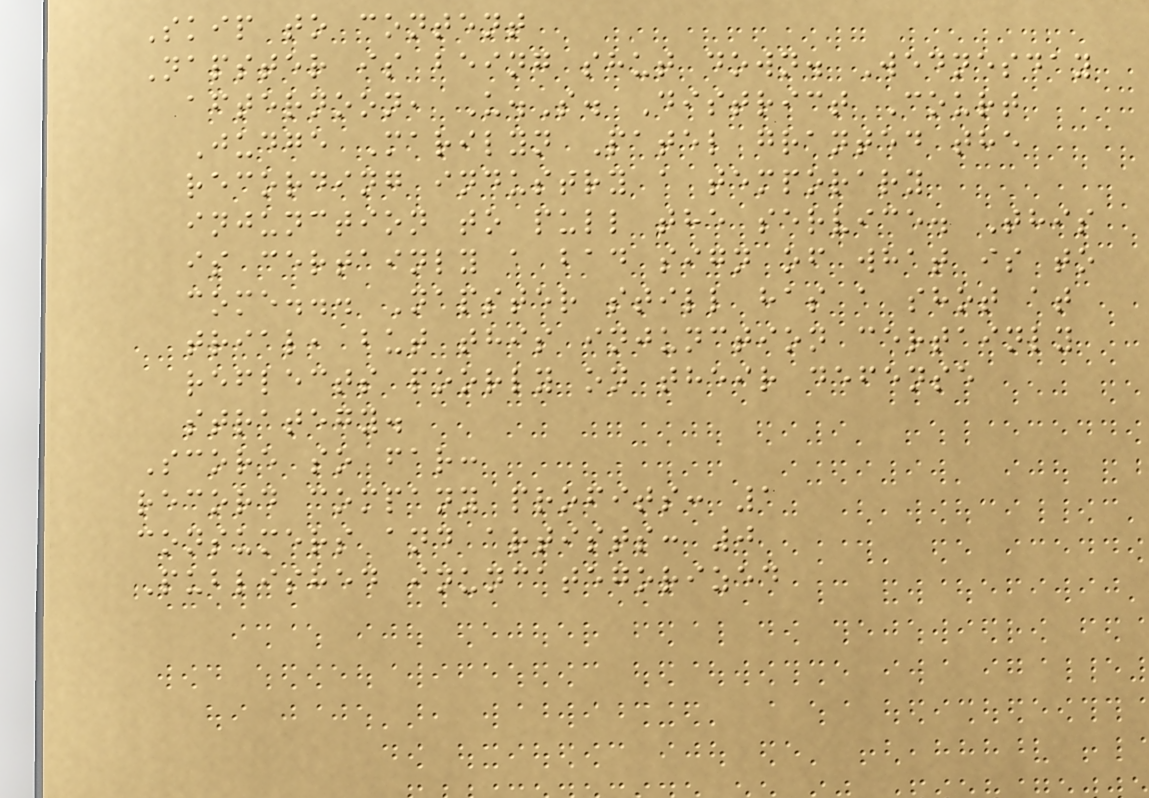Skip to content
Napster is being shut down. Wednesday
afternoon, U.S. District Court
Judge Marilyn Patel granted the
recording industry a temporary
injunction to pull the service. This
is certainly a bad sign of what is to
come... Napster still has a shot at
trial, but this injunction certainly
reflects poorly on their defense
strategy.
Score so far:
record company profits: 1
consumers and artists: 0
Published inuncategorized
